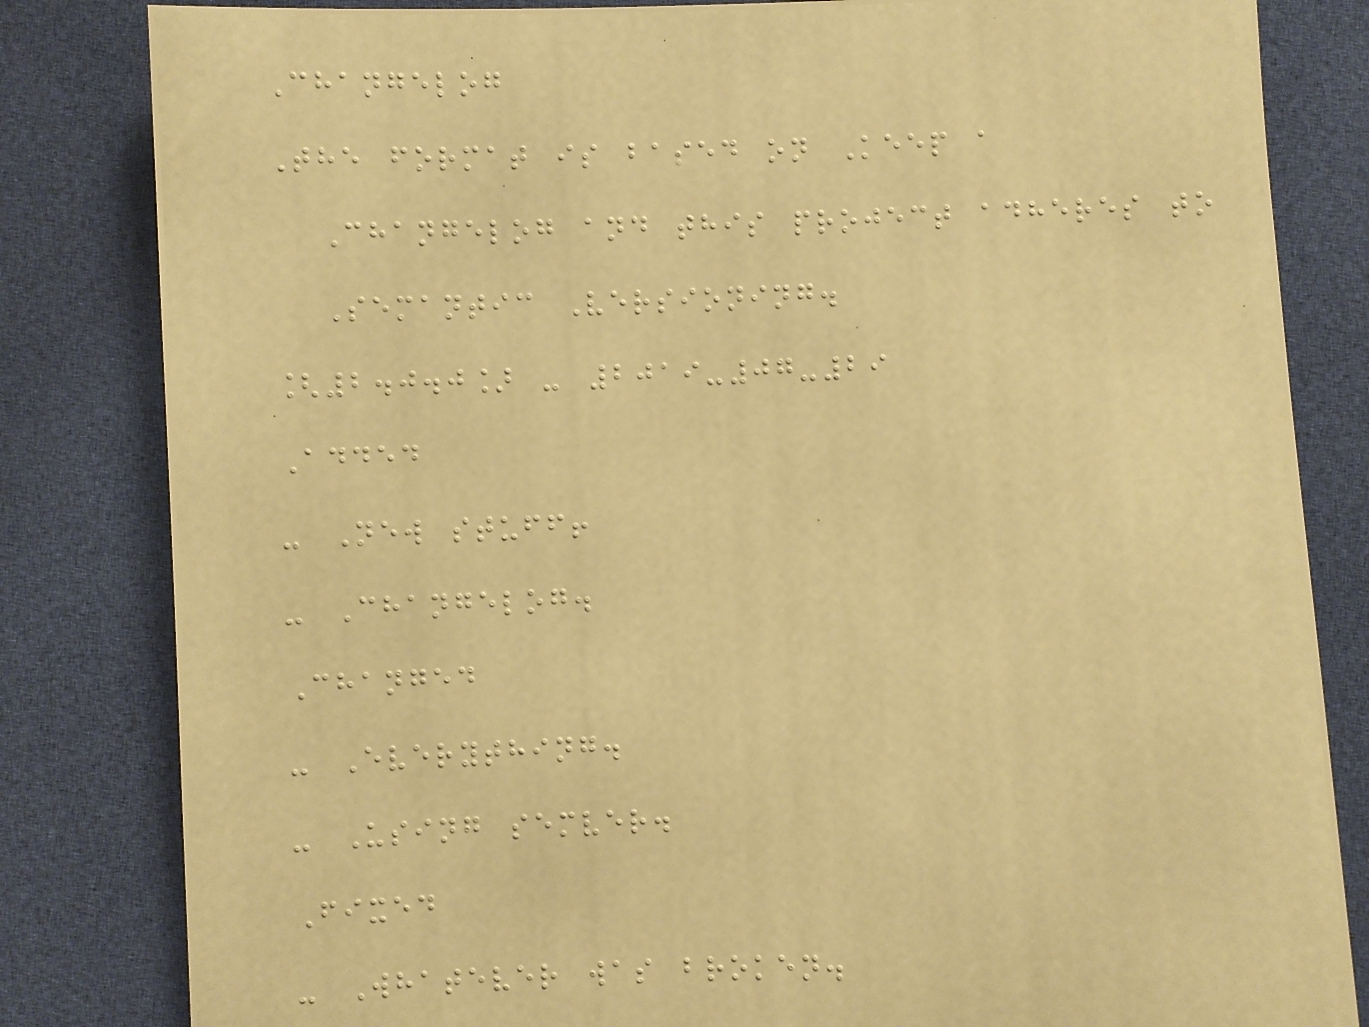Changelog
The format is based on Keep a
Changelog and this project adheres to
Semantic Versioning.
[2.0.0] - 2019-07-29
Added
- New stuff!
- Changelog.
Changed
- Everything.
- Using semver.
Fixed
- Whatever was broken.
